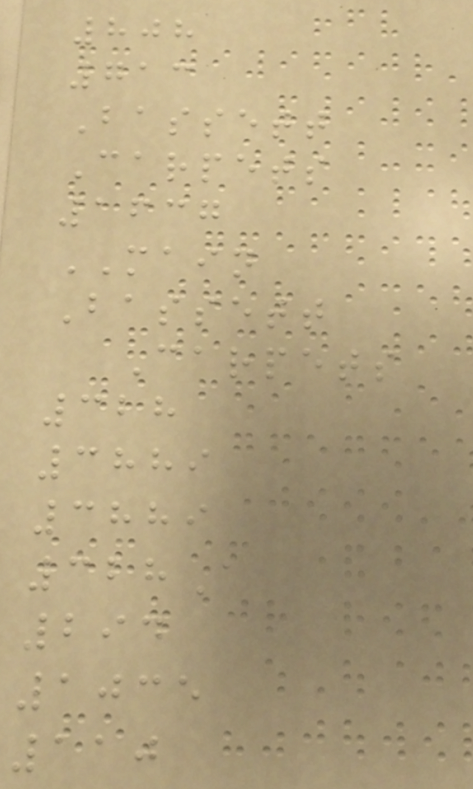808
713
Bassett
Carpets
1637
MAIN
Bassett
Carpets
328
3889
3889
328A
294
1035
110
